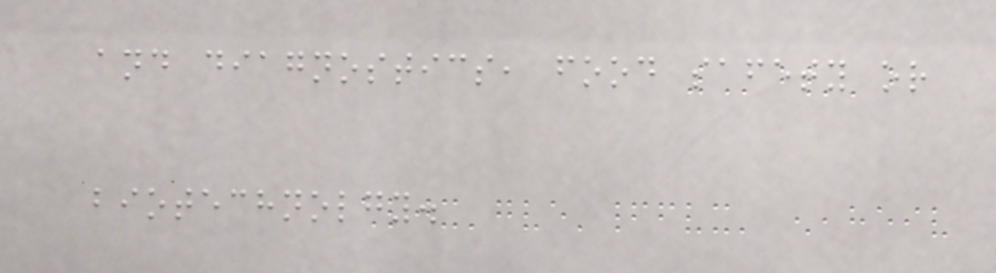and diagnostics, food safety or
biotechnolgy.
